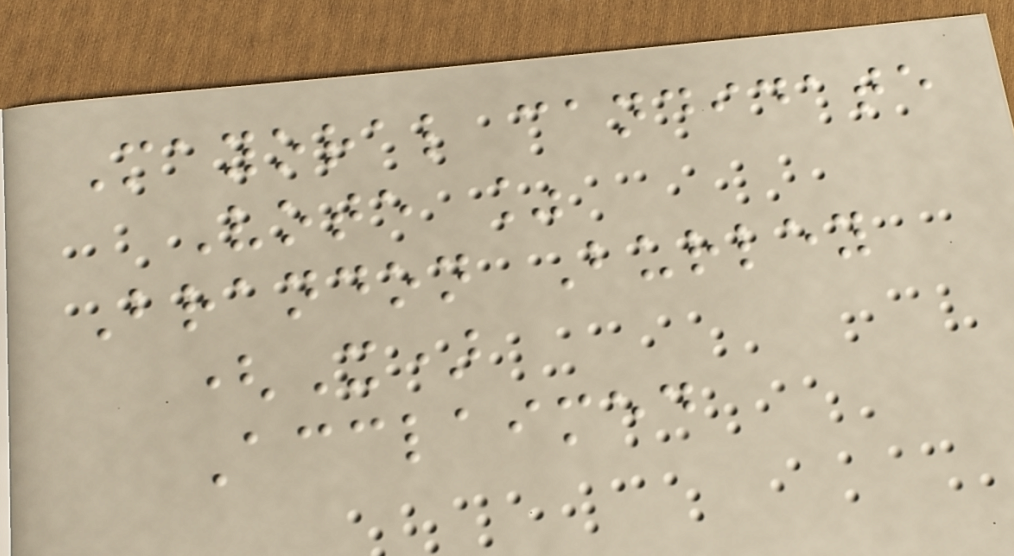Mayoral candidate
Vote %
Brandon Burley
(X)
Acclaimed
